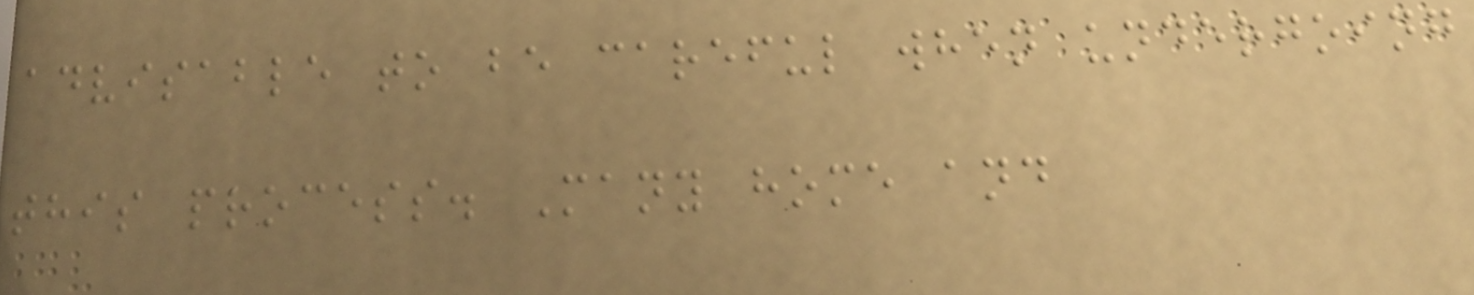advisable to be careful when undergoing
this process. Many home and
